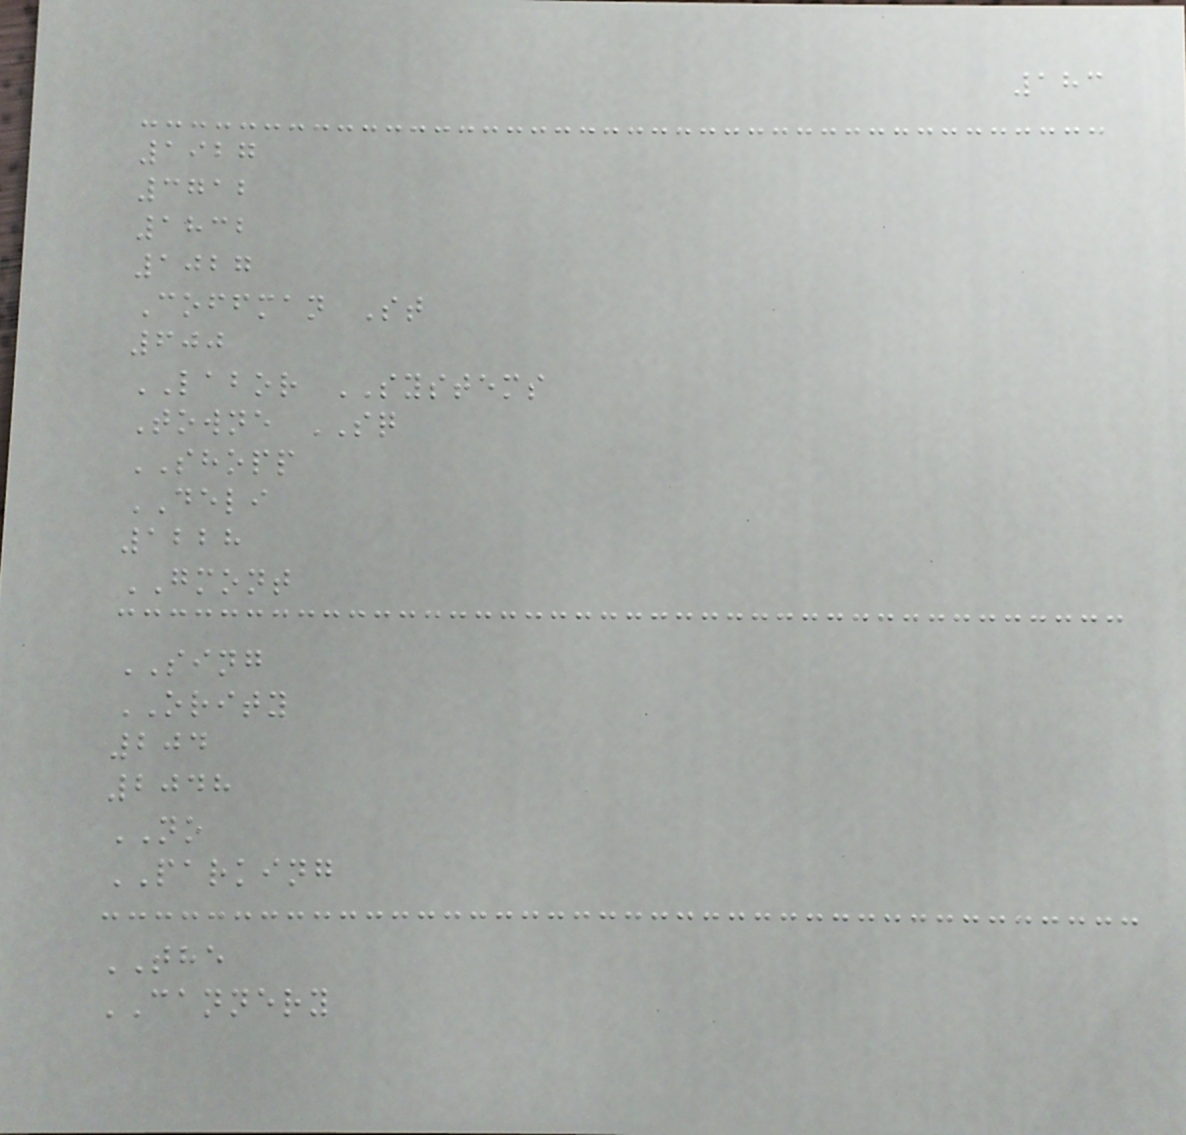183
1927
3712
1832
1027
Coffman St
600
LABOR SYSTEMS
Towne SQ
SHOPP
DELI
1228
GMONT
SING
ORITY
204
2048
NO
PARKING
THE
CANNERY
